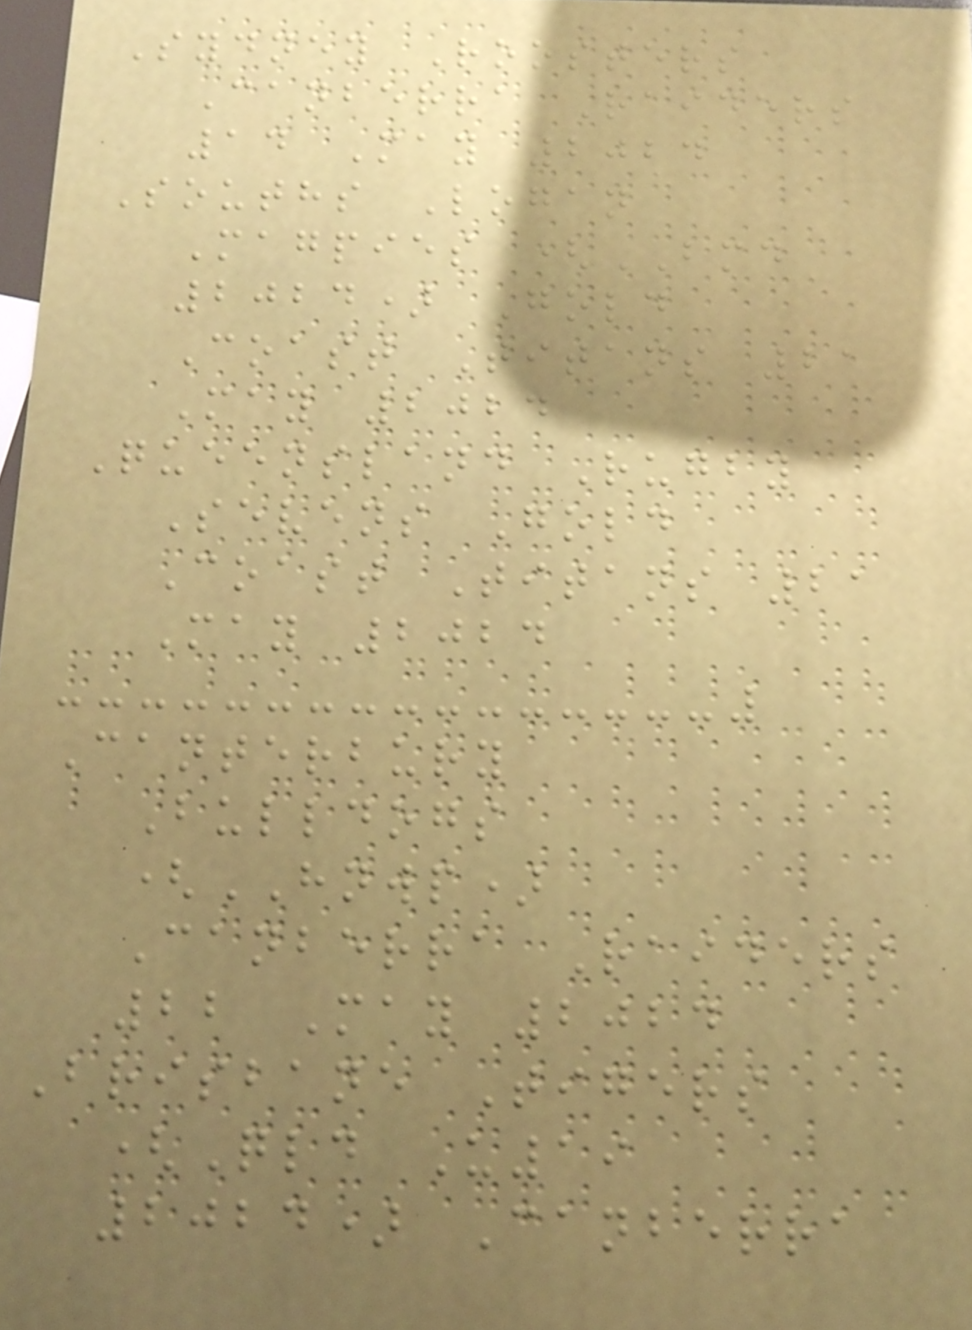Sydney Roosters
Canberra Raiders
14 May 2024
Souths Logan
Magpies (BMD
2024) Gold
Coast Titans 21
May 2024
Queensland Rugby
Sevens Gold
Coast Titans 21
May 2024
Canterbury
Bulldogs
(HNWP)
Canberra Raiders
22 May 2024
Brisbane Tigers
(Qld U19
2024) Canberra
